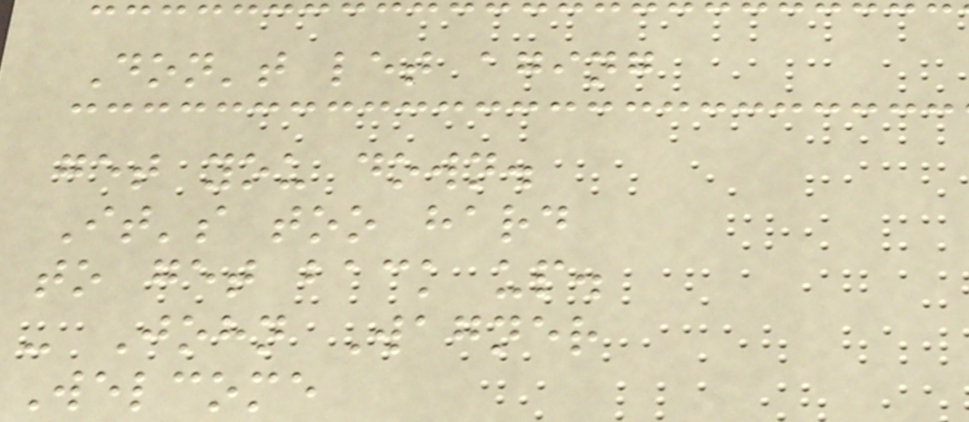Don't let aging
get you down.
It's too hard
to get back up.
- John Wagner
Welcome
